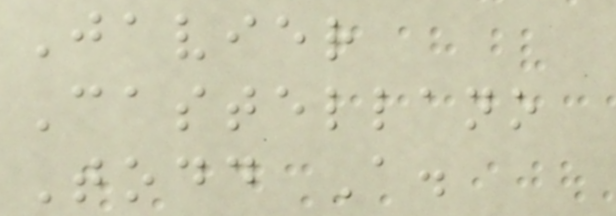Javier
Castellano
Todd A.
